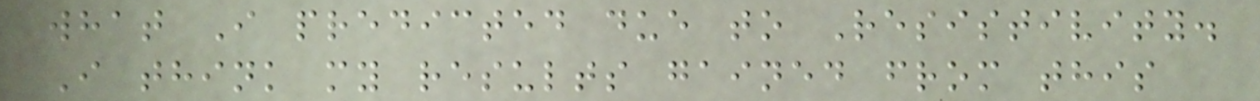what I predicted due to Resistivity.
I think my results gained from this
